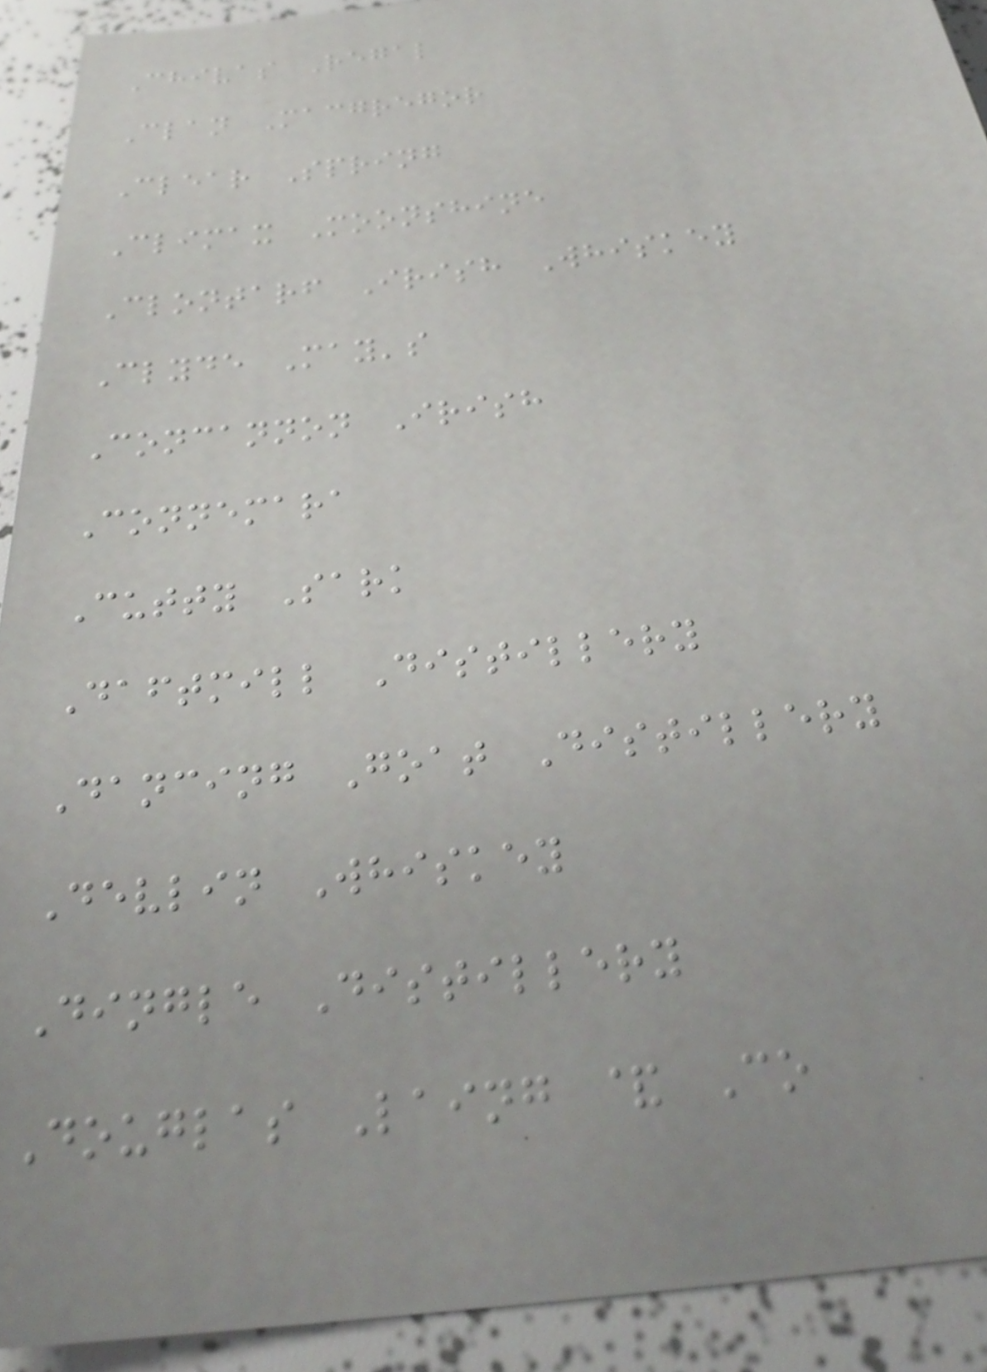Chivas Regal
Clan Macgregor
Clear Spring
Climax Moonshine
Clontarf Irish Whiskey
Clyde May's
Concannon Irish
Connemara
Cutty Sark
Daftmill Distillery
Dancing Goat Distillery
Devlin Whiskey
Dingle Distillery
Douglas Laing & Co
